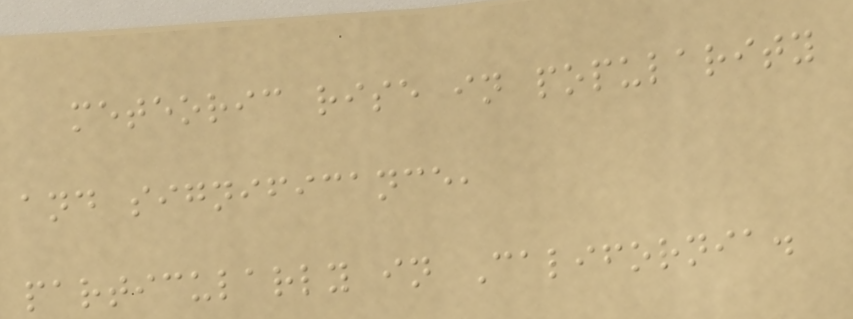meteoric rise in popularity
and significance,
particularly in California.
